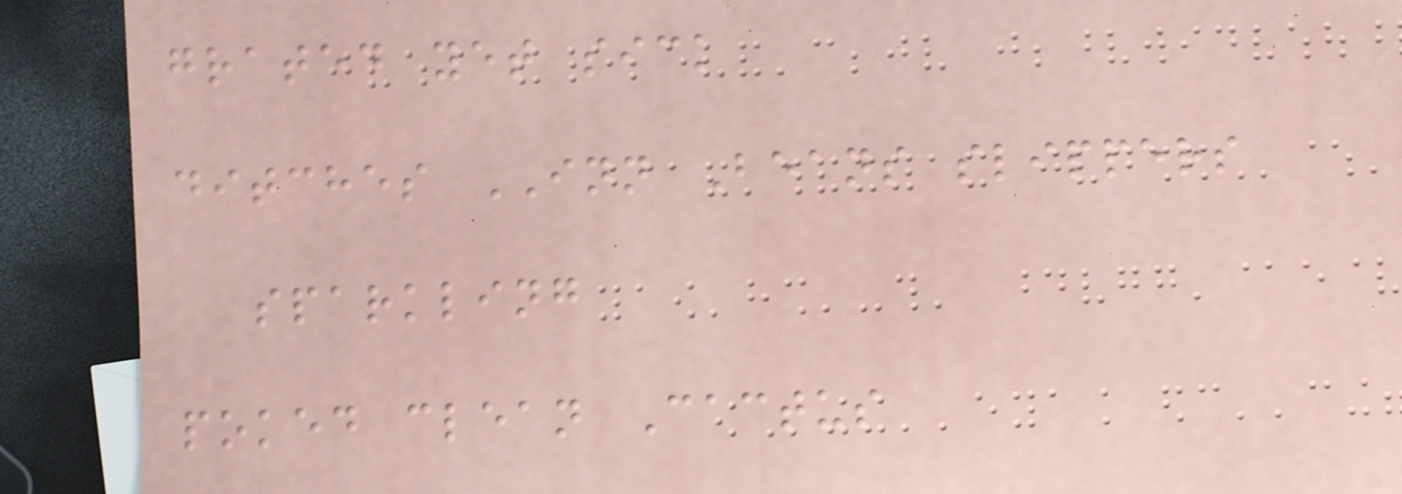grated yet sick
ditches INN Beans slippers
sparkling
poked clean Cactus
